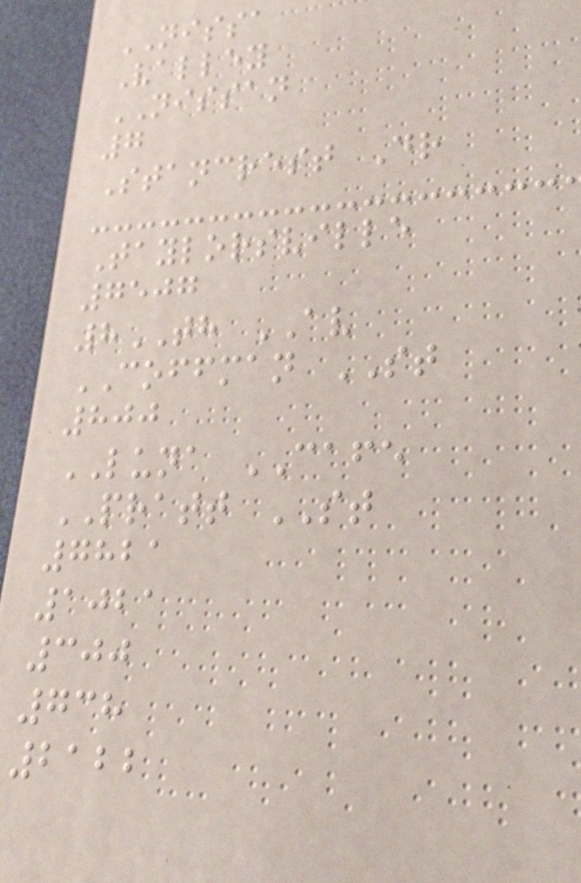NISSA
Valley
NISSAN
7
Stancrest Dr
Taylorsville
7507
8TH AV
COFFMAN ST
800
LUNA CAFE
PRATT ST
7821
1021
300
738
2122
